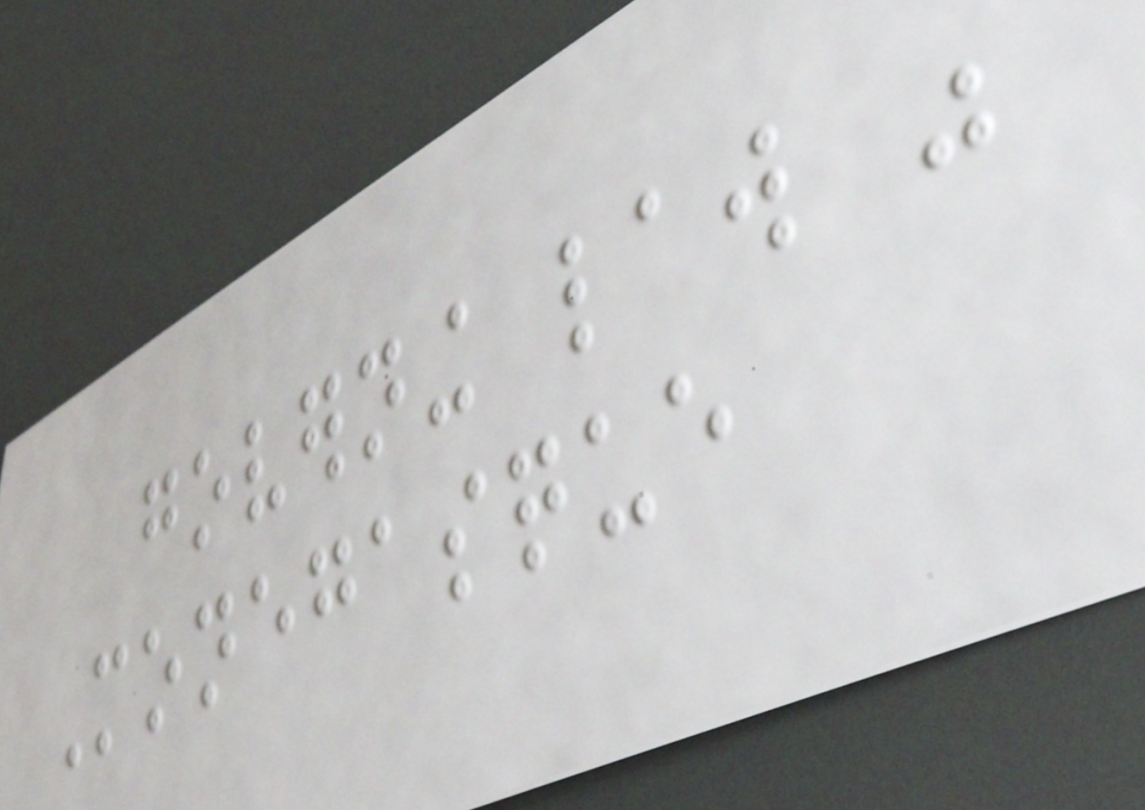governing law was
Monegasque
